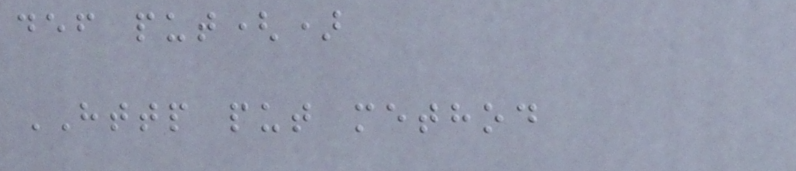def put()
HTTP put method
